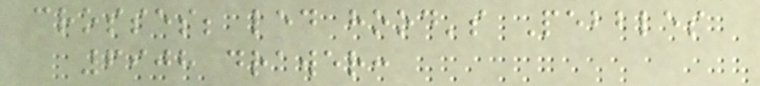crosses; led hood's Pebbles
6908 drawer:
